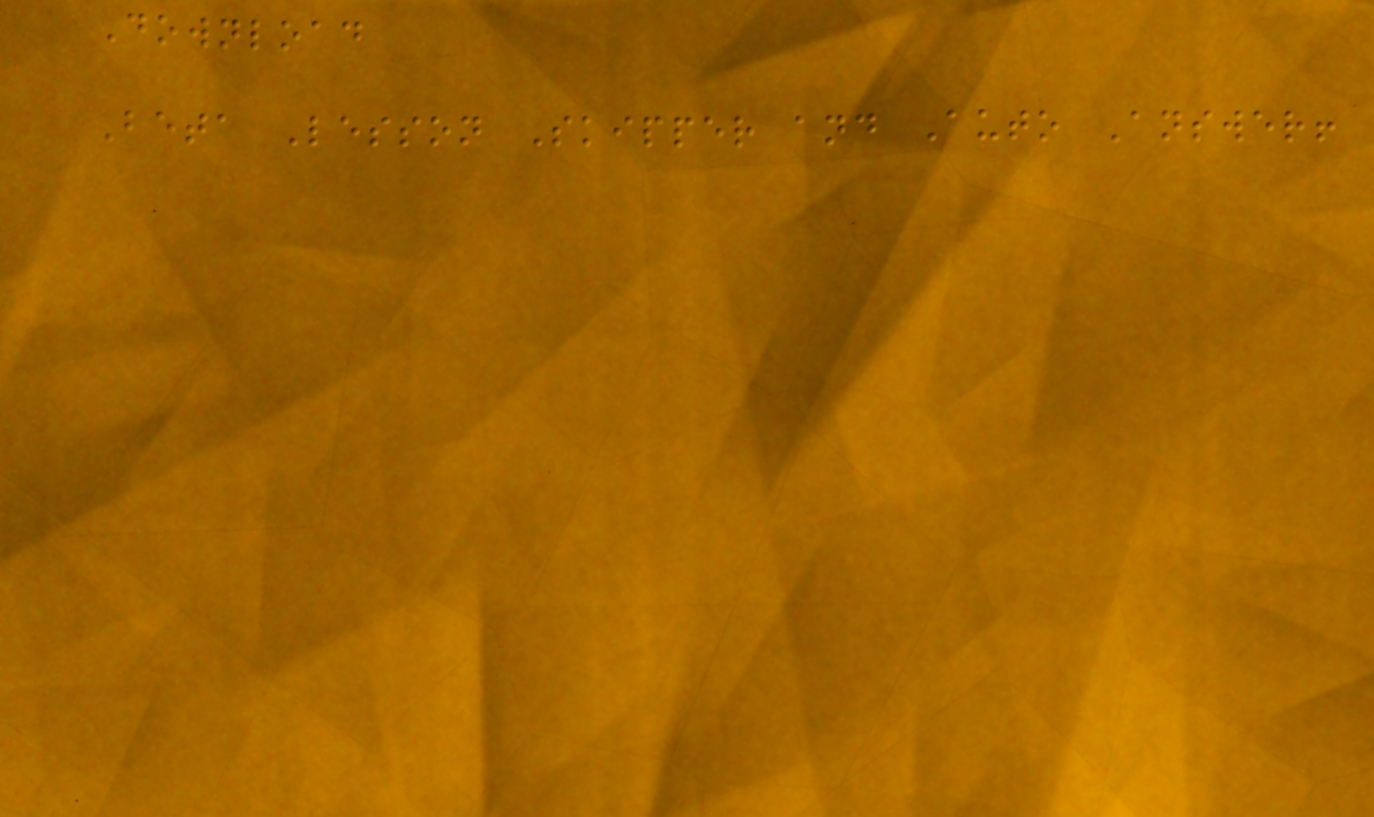Download
Beta Lesson Skipper and Auto Answer!
